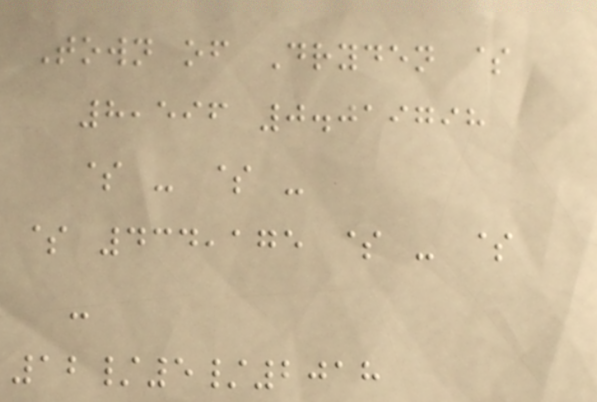Town of Dryden $
8,596 0.019798
$ - $ -
$ 434,175 $ - $
-
12/5/2018
